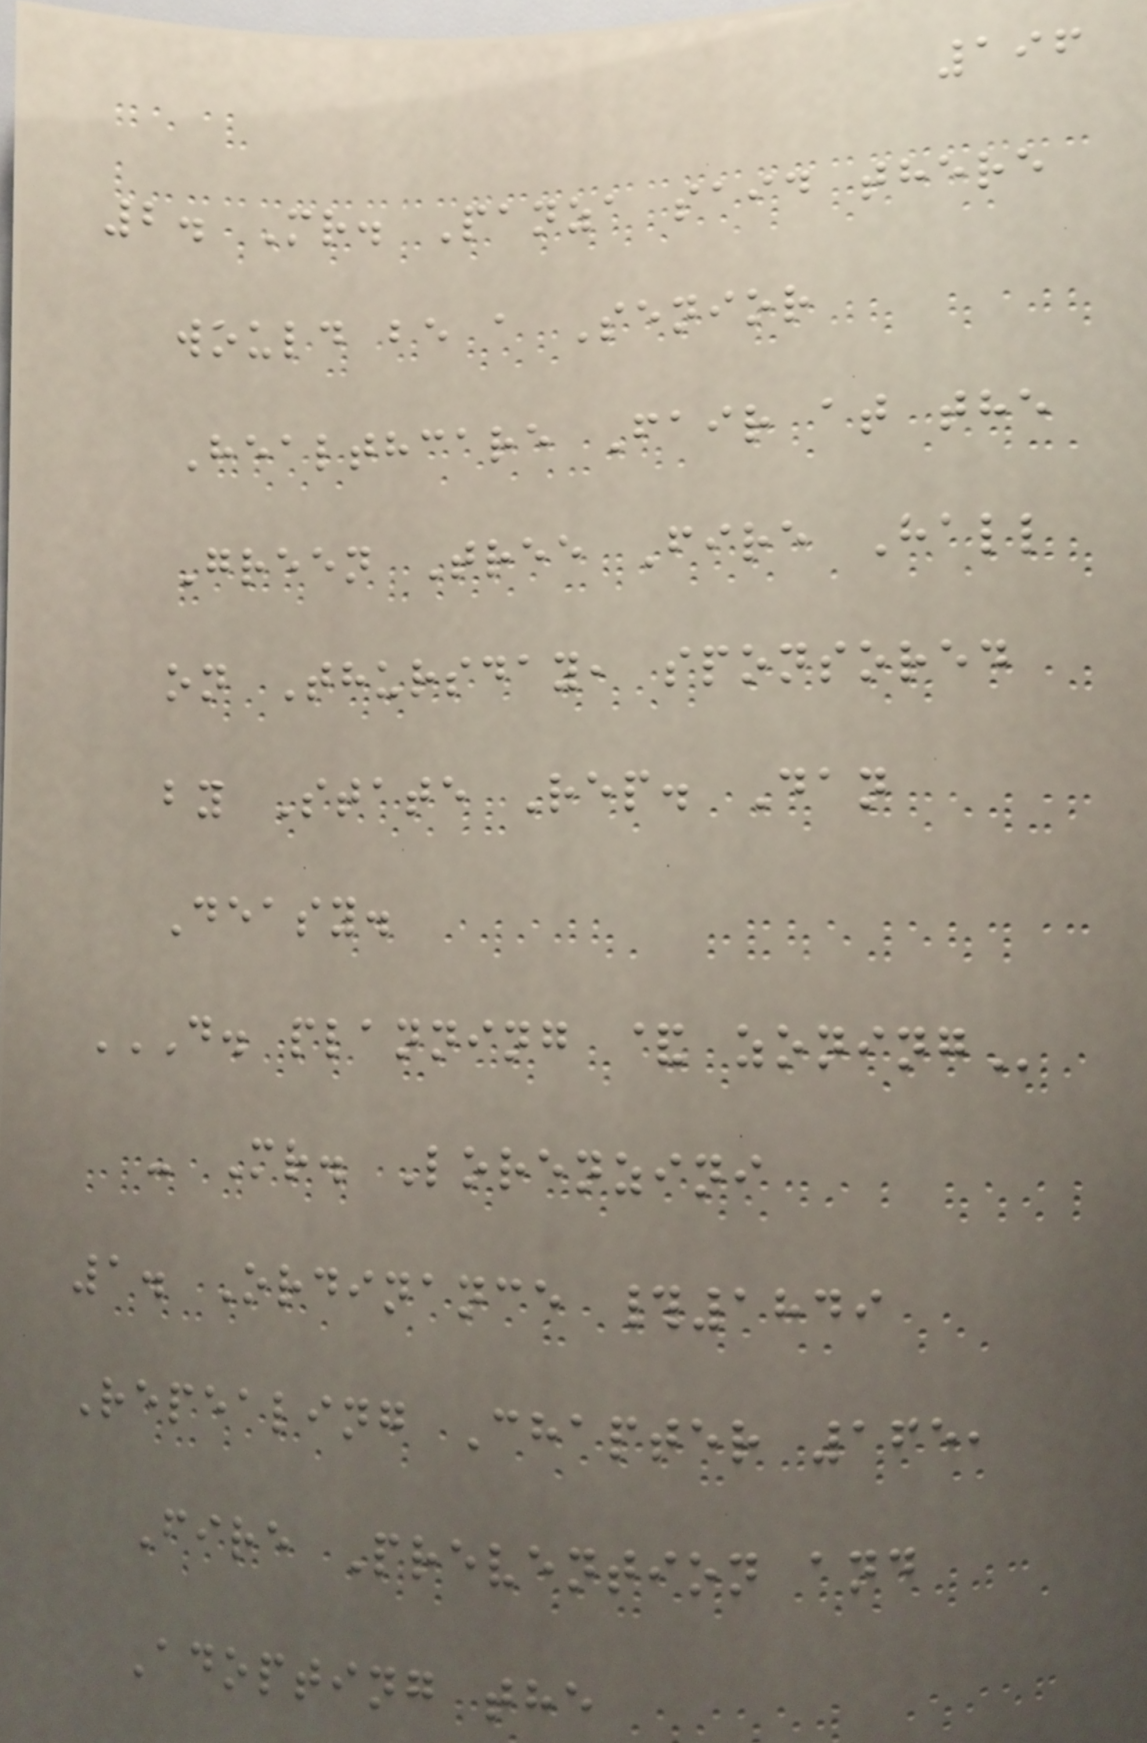196
2. Mr. Panza said there
would be a Senior
Healthcare Fair at the
Green Tree Fire Hall
on Thursday, sponsored
by State Rep. Dan
Deasy.
D. PLANNING & ZONING
- Mr. Lorenzini
1. Ordinance #1849
Repealing Chapter 165,
Fire Prevention and
Adopting the
